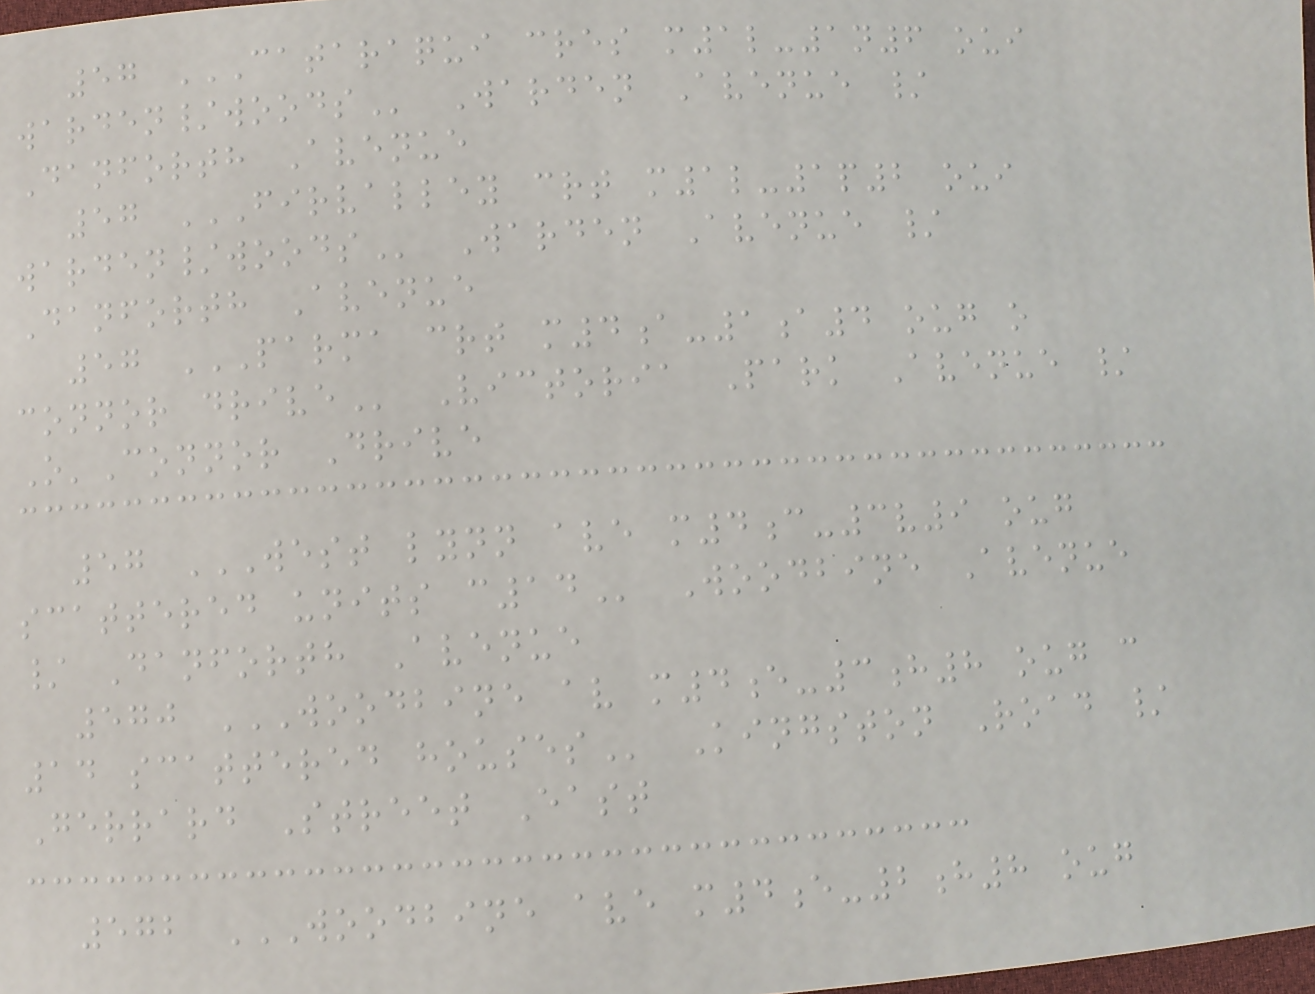57 CATARAQUI CRES M1L-1N6 OUI
WARDEN/WOODS Warden Avenue /
Danforth Avenue
57 FIRVALLEY CRT M1L-1P2 OUI
WARDEN/WOODS Warden Avenue /
Danforth Avenue
57 PARMA CRT M4A-1A4 OUG O
CONNOR DRIVE Victoria Park Avenue /
O'Connor Drive
57 WEST LYNN AVE M4C-3V9 OUG
SCATTERED UNITS C14 Woodbine Avenue
/ Danforth Avenue
570 WOODBINE AV M4E-3H8 OUG C
14 SCATTERED HOUSES Kingston Road /
Gerrard Street East
572 WOODBINE AVE M4E-2H8 OUG
